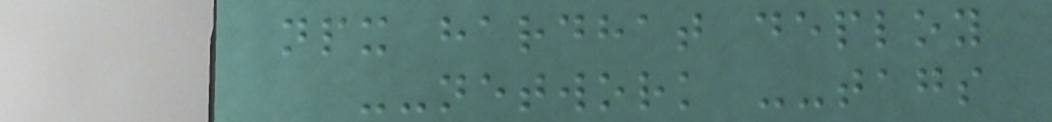npx hardhat deploy
--network --tags
